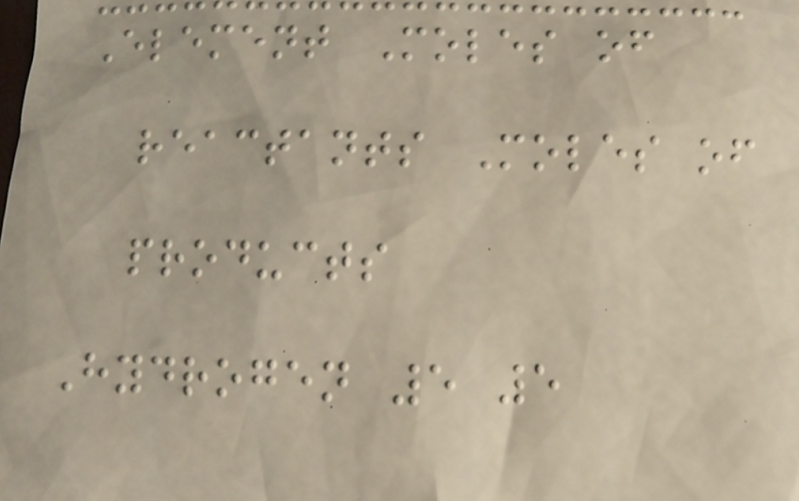Element Moles of
reactants Moles of
products
Hydrogen 5 5
